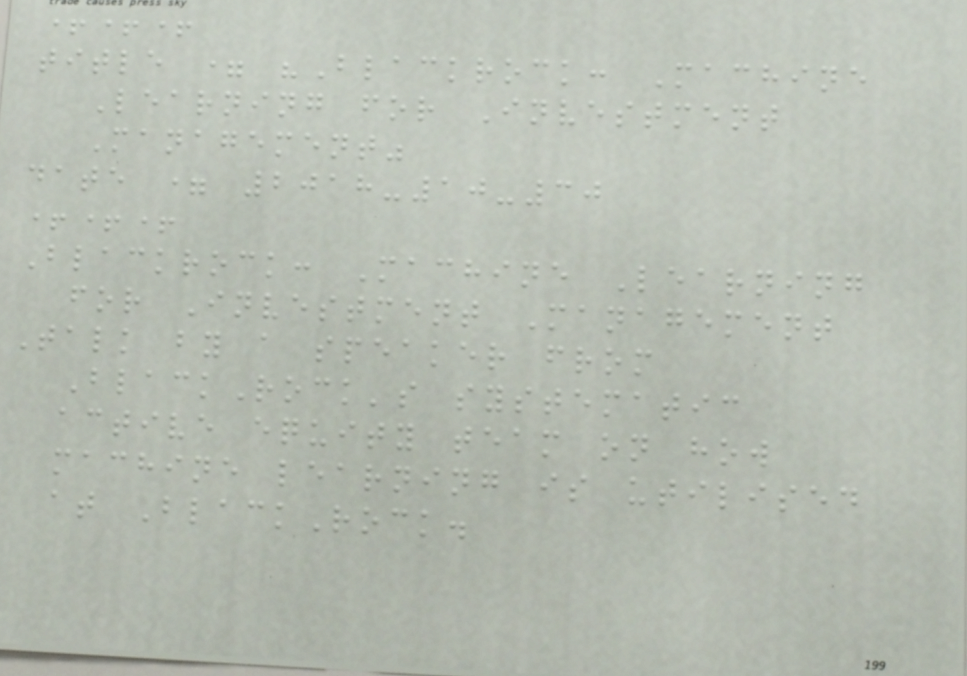+++
title = "Blackrock: Machine
Learning for Investment
Management"
date = 2018-10-30
+++
Blackrock: Machine Learning
for Investment Management
Talk by a speaker from
BlackRock's systematic
active equity team on how
machine learning is utilised
at BlackRock.
